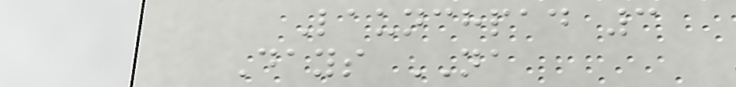Launchpad 3
Days NA
